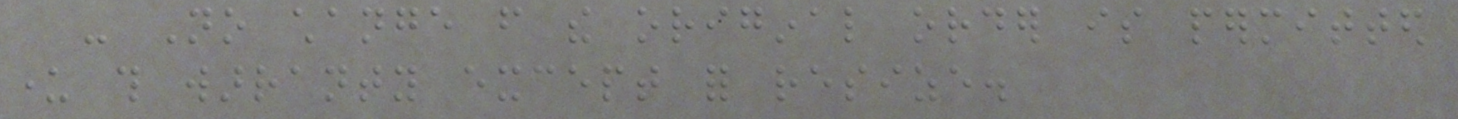- No change from the original order is permitted
under this warranty except for resize.
